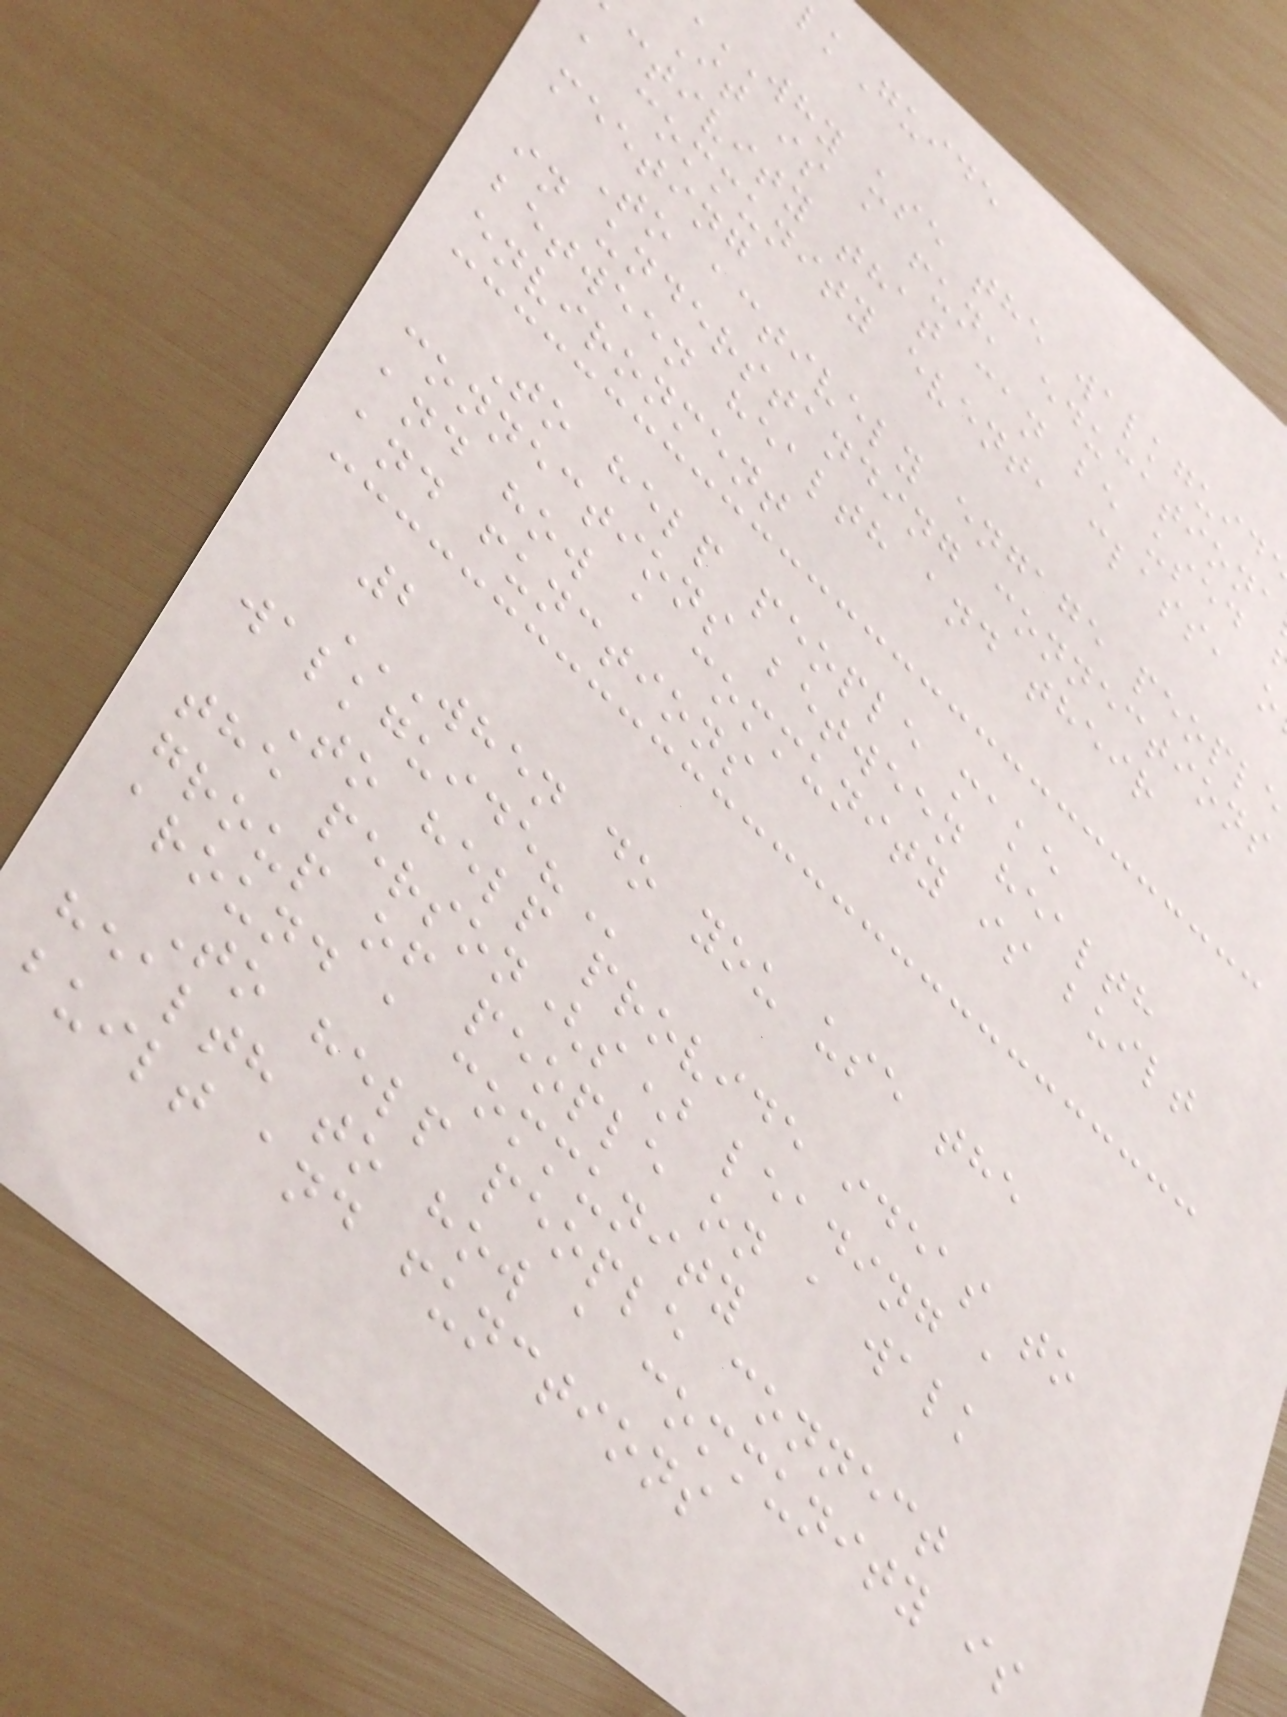lkGuide
WHY use the
It is a fun, educationa
ctivity that can be used
a community event, class, o
meeting
To actively engage people
in understanding connections
between health and their
environment
To help people make
connections between health
and how a community is built
and functions
2
WHEN DO YOU USE THE
To help provide ideas to
the person(s) leading a
group of people on a walk
around a community
To help people connect
health to how a community is
built and functions
